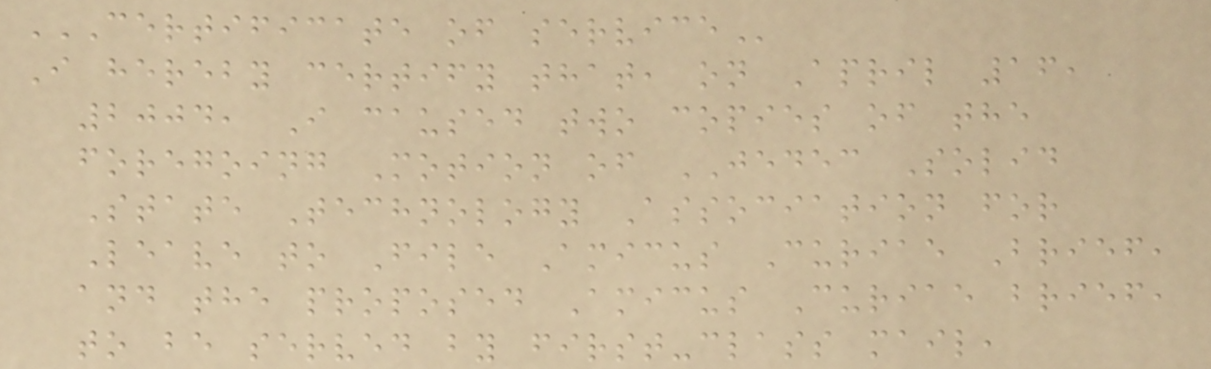CERTIFICATE OF SERVICE
I hereby certify that, on April 16,
2004, I caused two copies of the
foregoing Motion of JEDEC Solid
State Technology Association for
Leave to File Amicus Curiae Brief,
and the proposed Amicus Curiae brief,
to be served by first-class mail,
